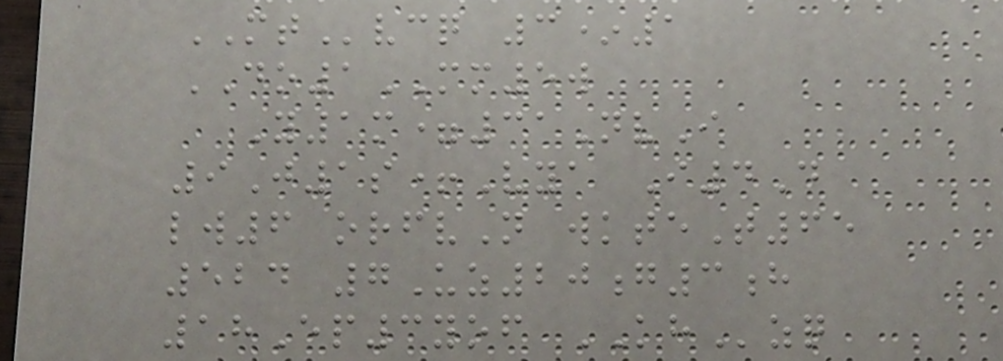MTvcq 3*1
DO1MM5w
Y1m=31NvI
9J1s+Vya I4D
lw6 orfvN wkteT65
524 7Uz20g3h
18Ep3yof KHzq
